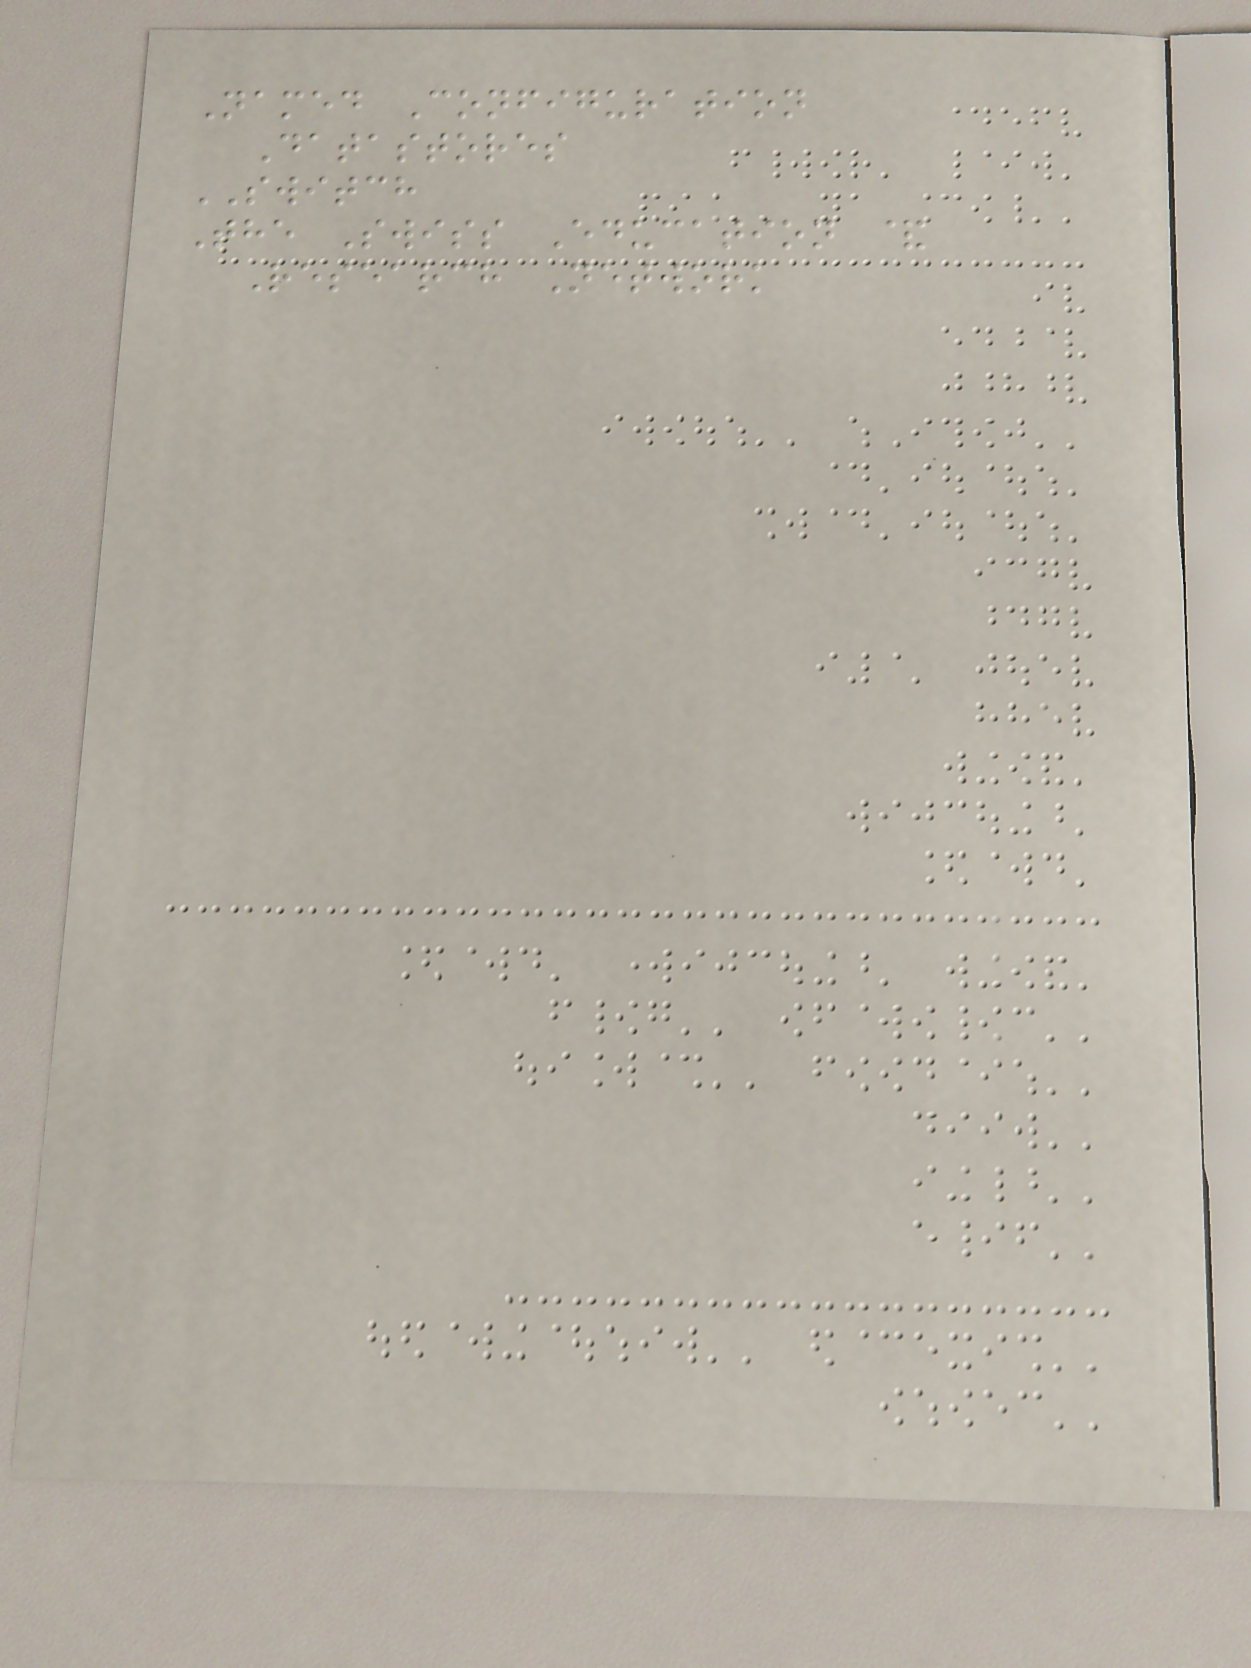Named Configuration
Datastores
SWITCH
The Swiss Education &
Research Network
